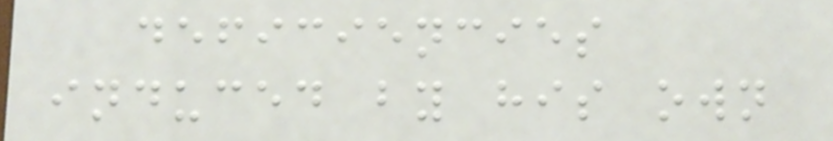deficiencies
induced by his own
